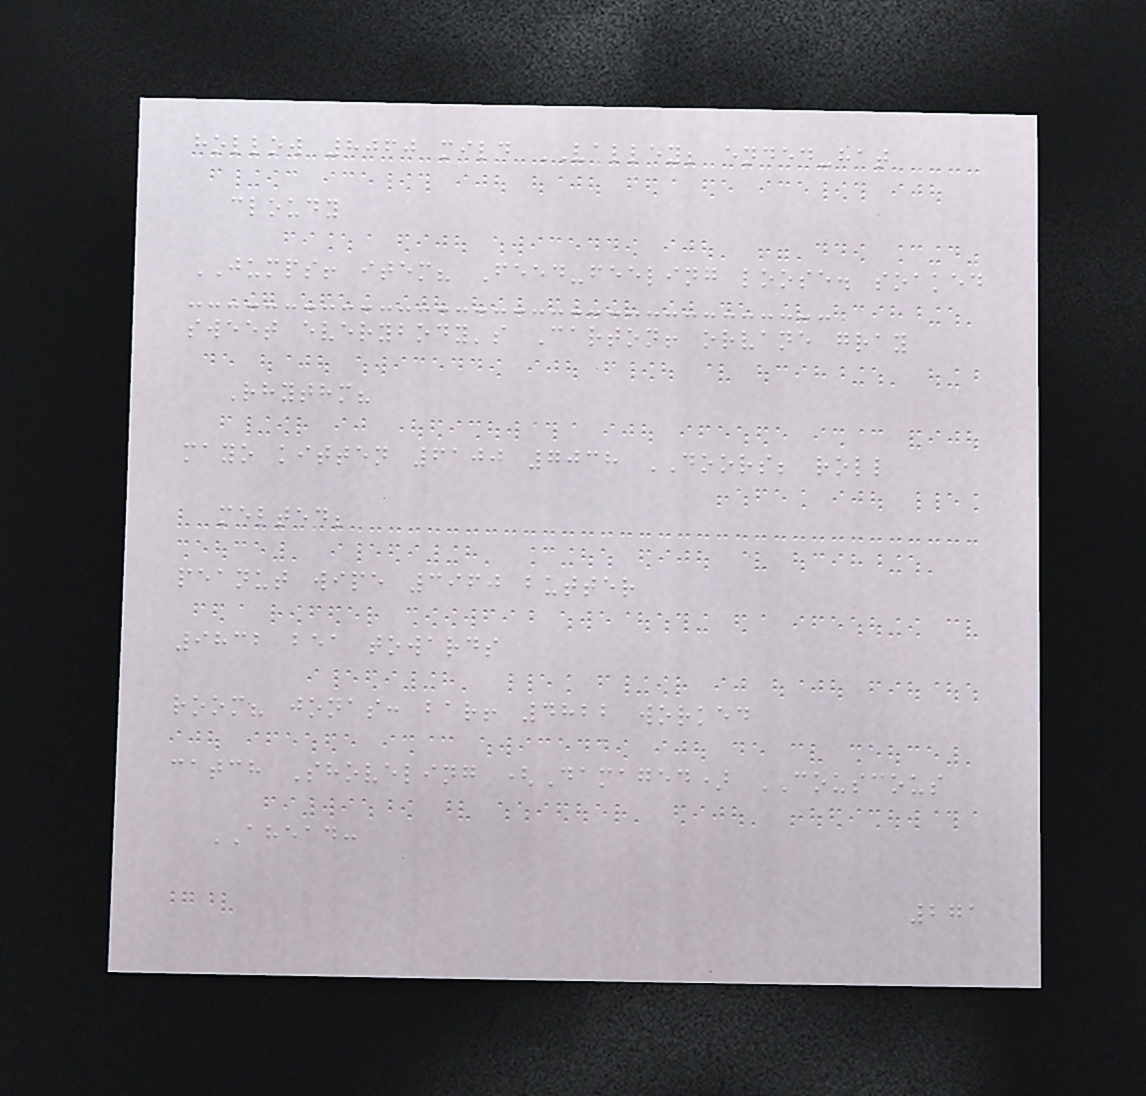hollow 8060 mild VALLEY; ended-hat
cloudy
JUMPS! item? Feed-feeling loose. soaked
sweet everybody's Carton! orvane gray
Rhythm?
mayo kitten 6100 7038 DOORS; roll
melted;
peanut wipe 3960 butter
9832 bea towards
room? jonas: bar! 4822 worked
catch Shoveling (Damaged) COUSCOUS
AHEAD:
271
